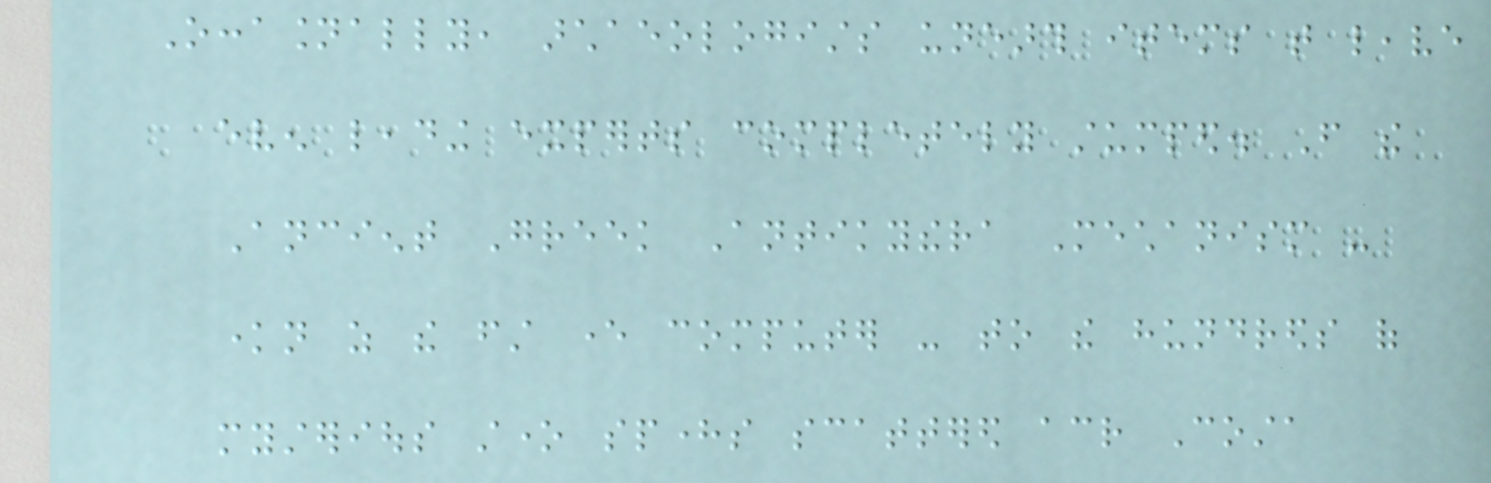Occasionally, archaeologists unearth items that leave
even leading experts completely stumped. From the
Ancient Greek Antikythera Mechanism -
known as the first ever computer - to the hundreds of
mysterious stone spheres scattered across Costa
